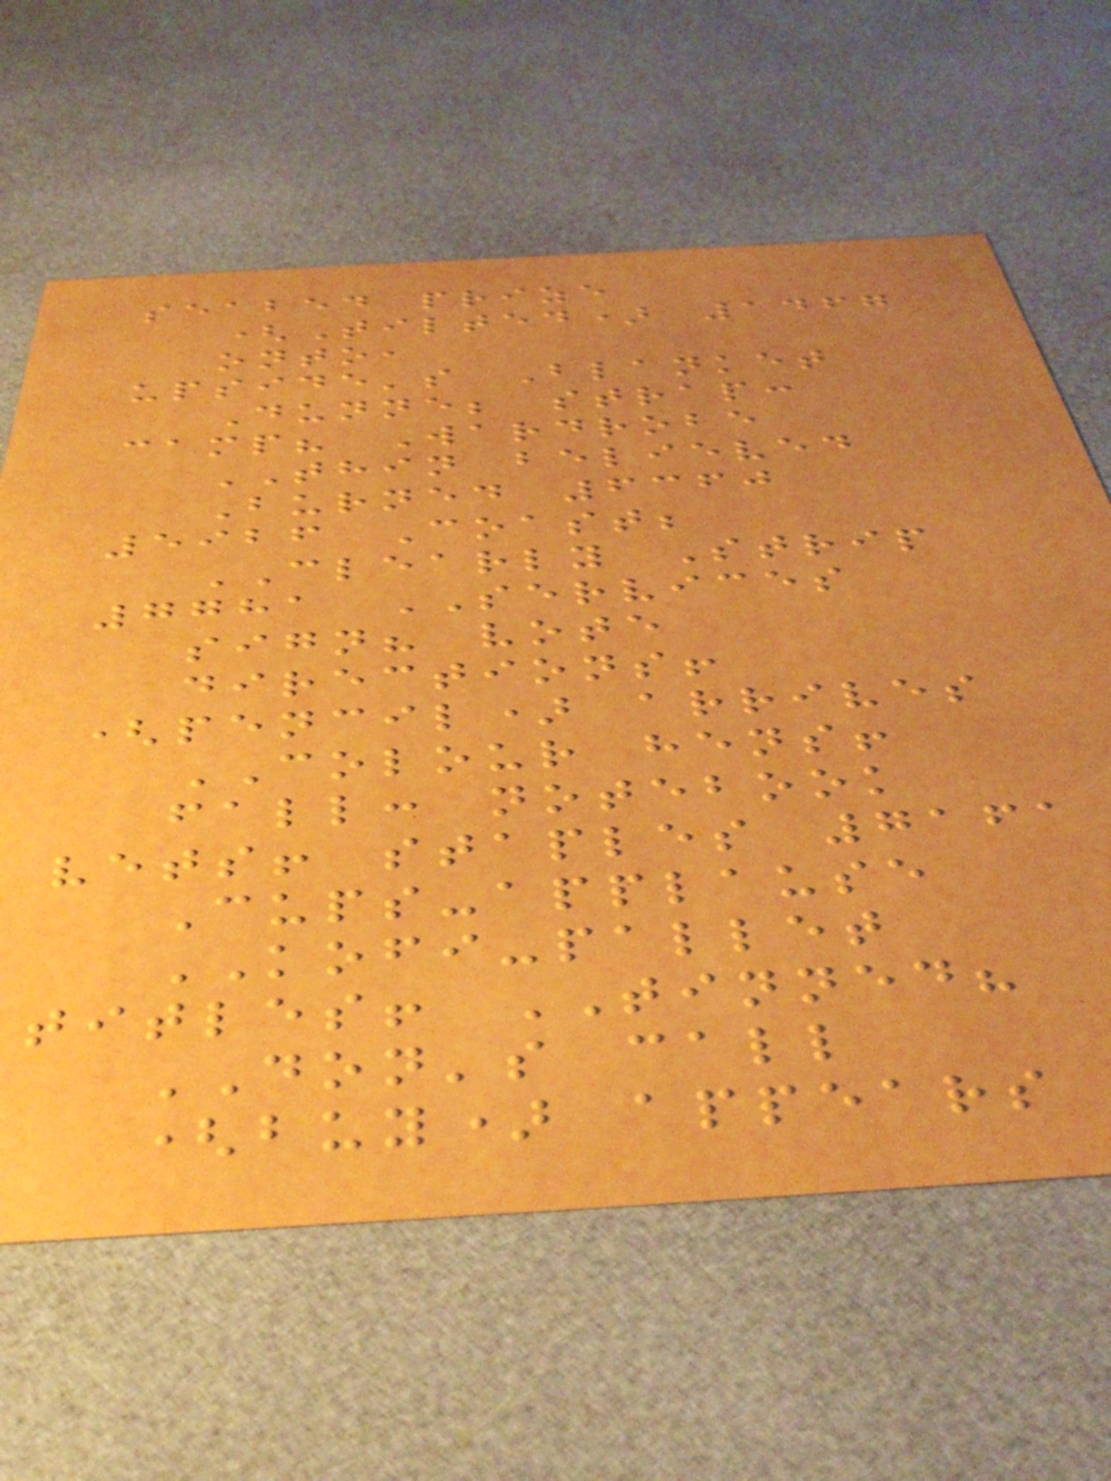seabed prize
(Tilted) 1467
onto,
upside's Blanket
Dunne; strap:
camp? Wardrobe
THIN believed
Burned 6360
5926 Coast;
CLEARLY Strip
7781 SERVICES
sign? vote
directions!
(pencil) arrives
COLOUR hens!
fall: notebook
vets! staples 7161
Cups-applause
KOFI-pallet
titles! TINNED?
DON's call
(buy) appears
